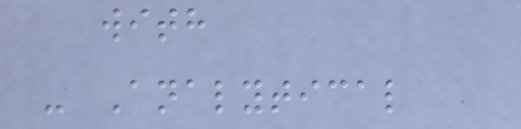with
- Analytical
